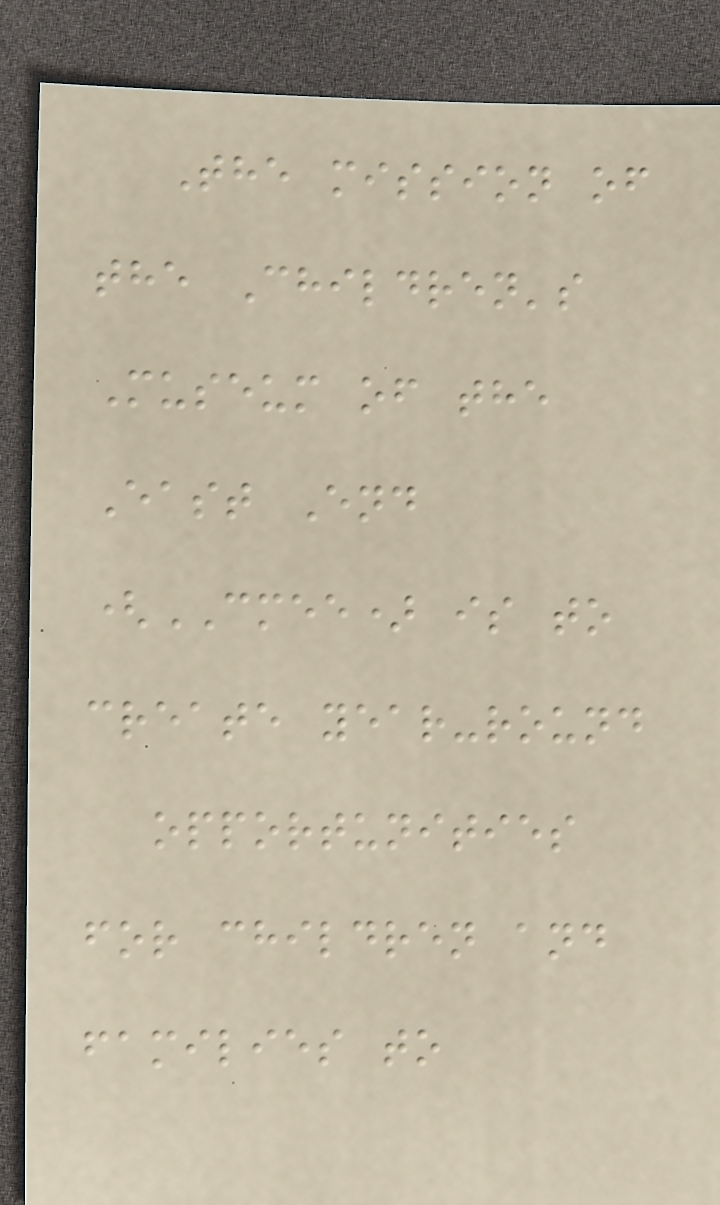The mission of
the Children's
Museum of the
East End
(CMEE) is to
create year-round
opportunities
for children and
families to
